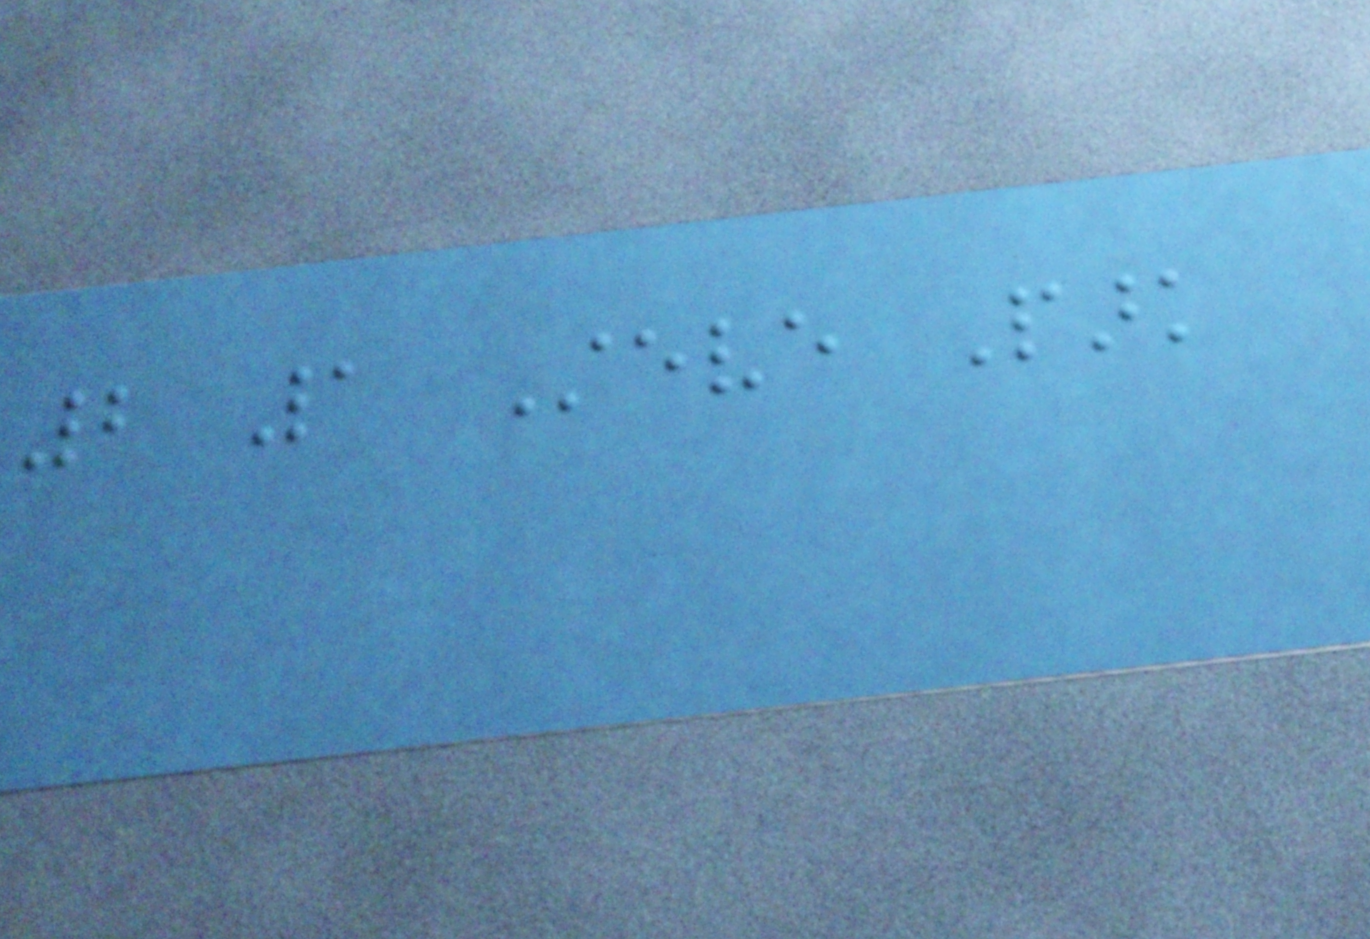2 1 Steve Park
